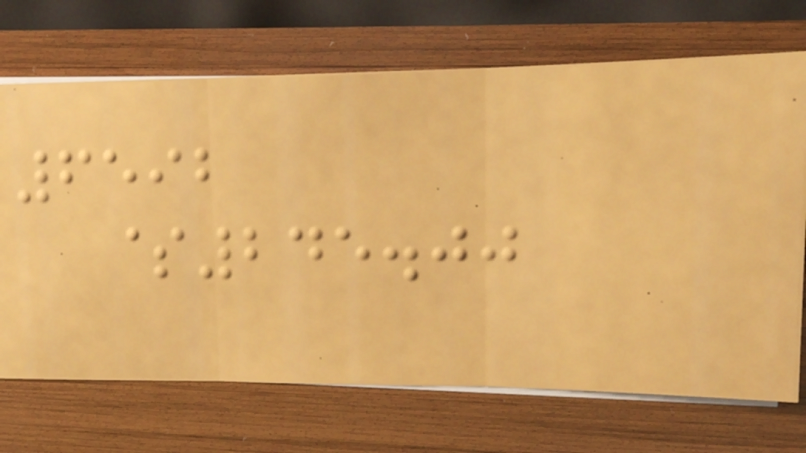6592
$245.00
